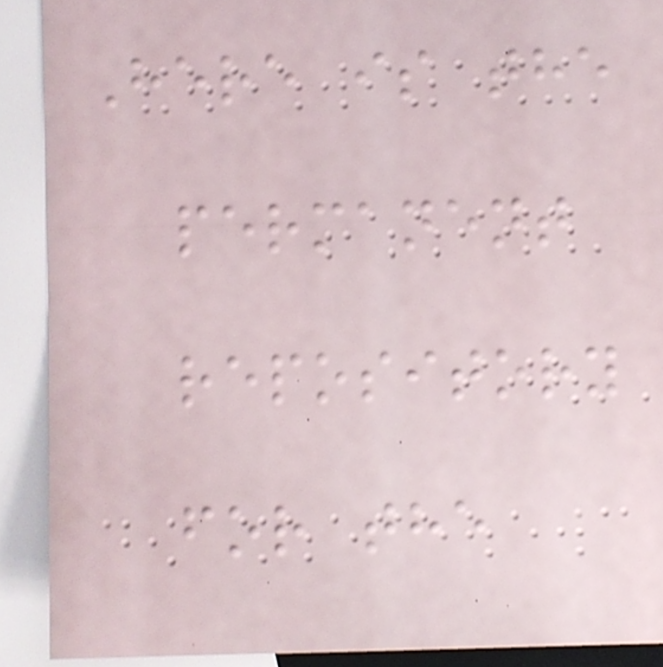Here is the
permanent
repository
for the
